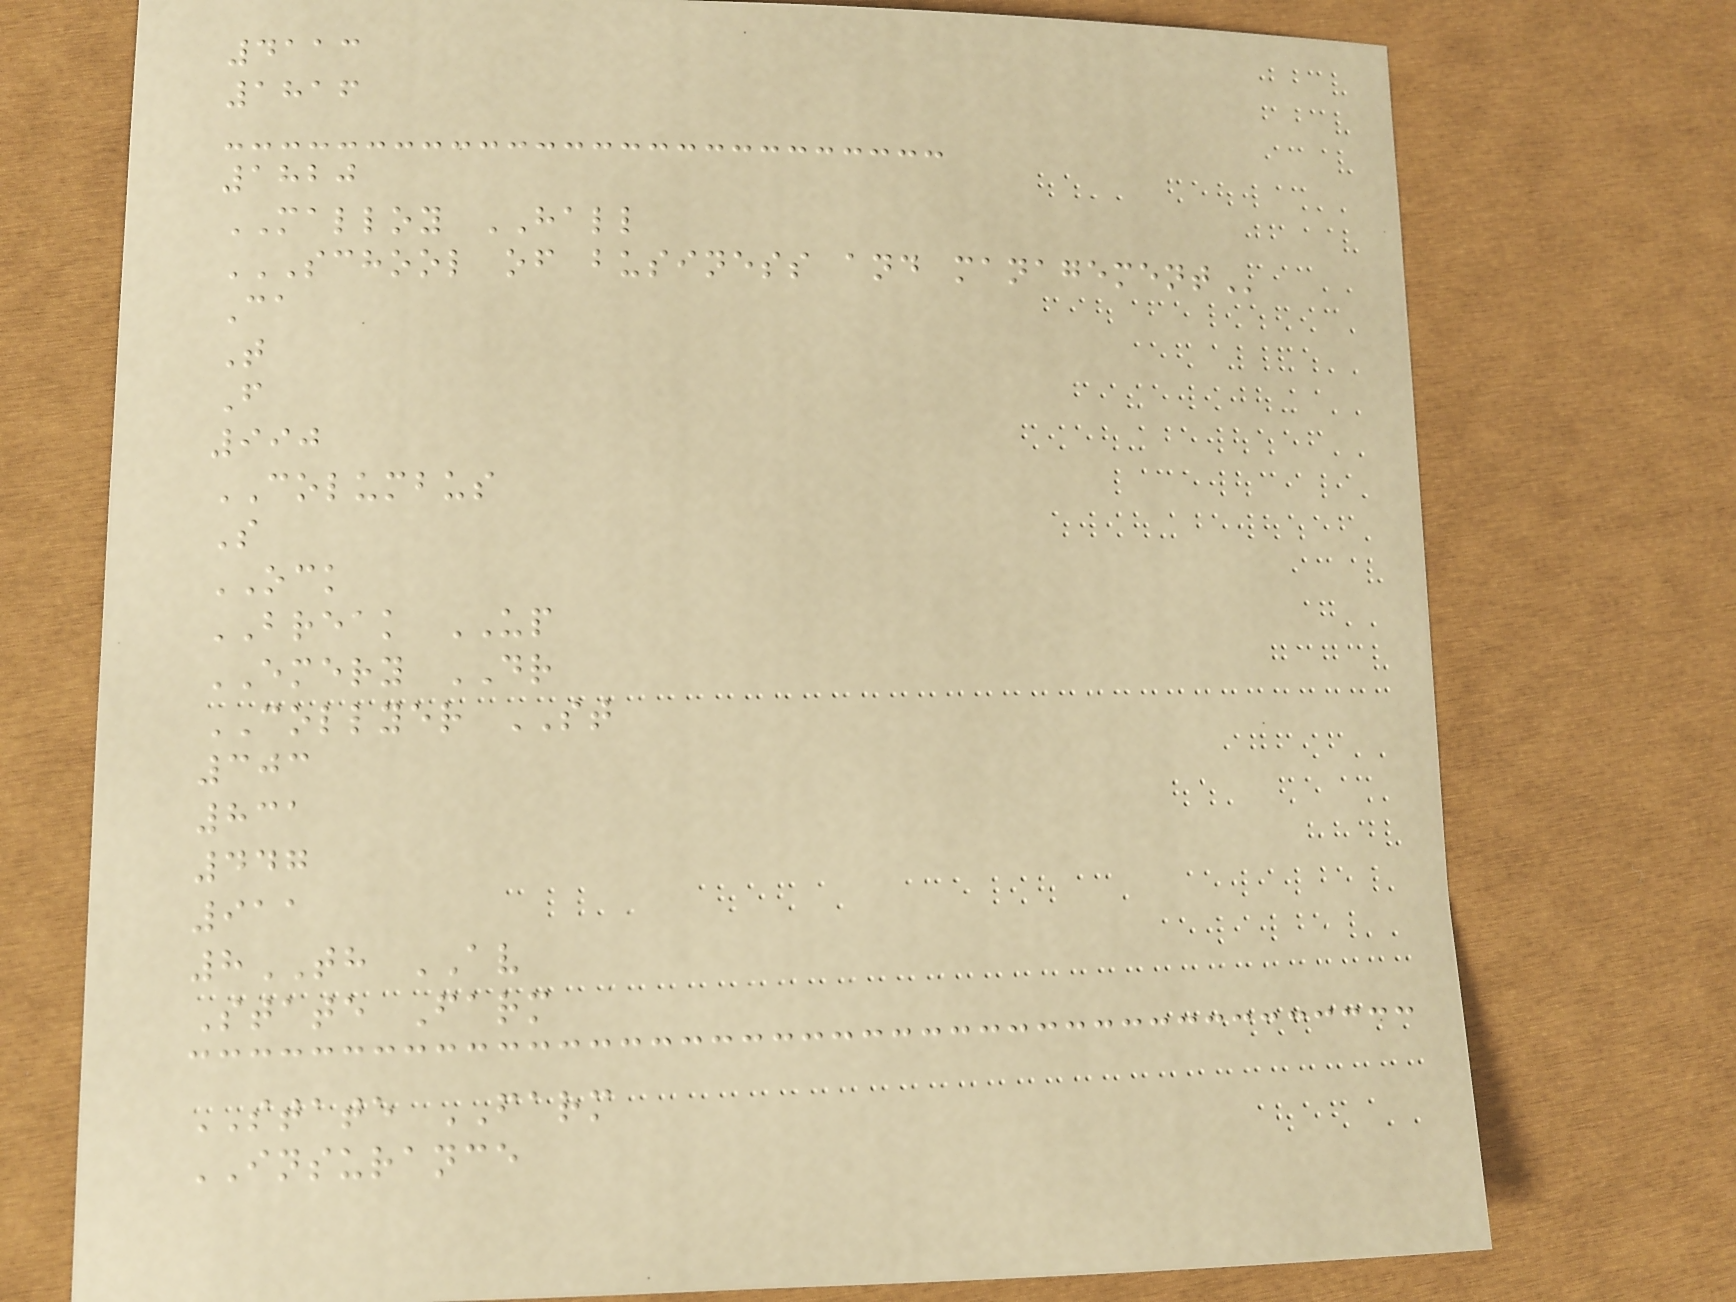4113
1816
1820
MALLOY HALL
SCHOOL OF BUSINESS AND MANAGEMENT
Ca
T
F
990
COLUMBUS
S
OCK
BREAK UP
EMERY DR
COLLYER ST
303
831
447
911
8TH AV
State Farm
STATE FARM
INSURANCE
